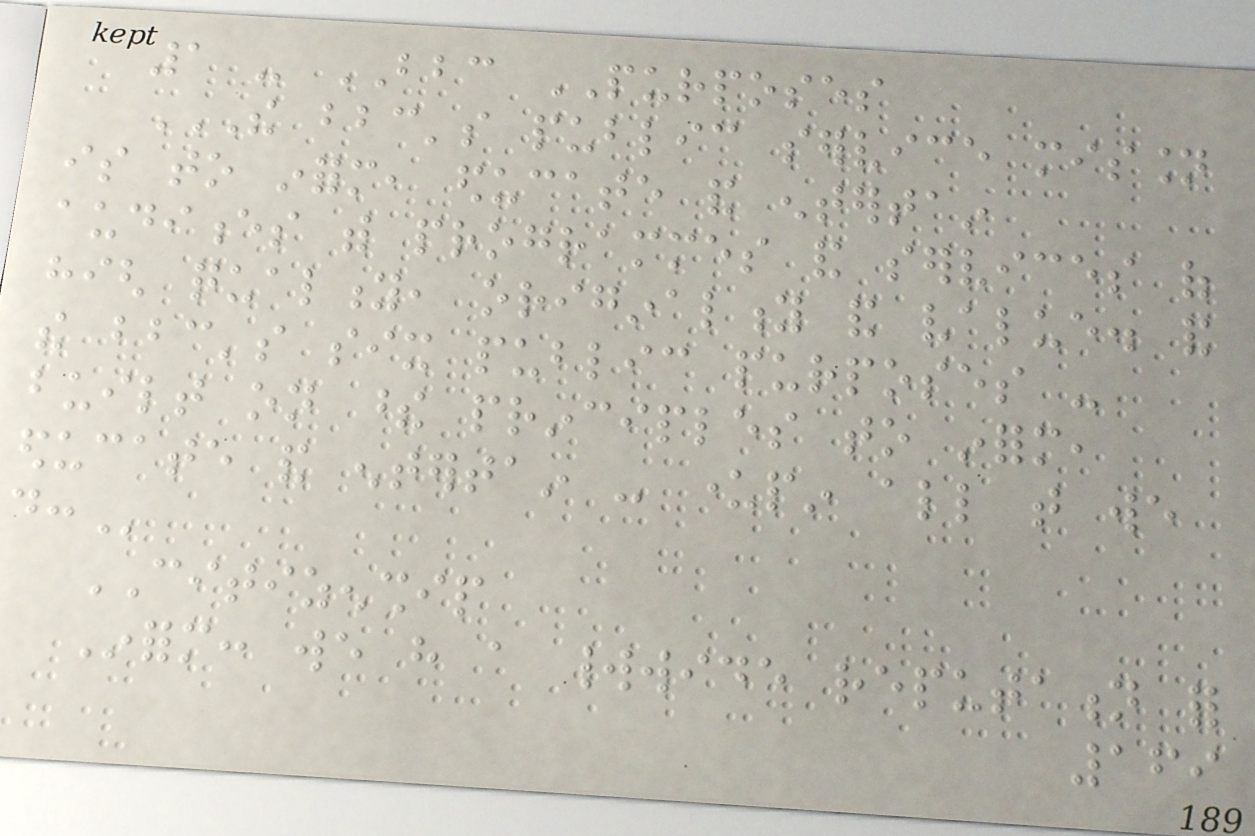1 - BBC PURPOSES
THE BBC'S PUBLIC SERVICE MISSION
IS TO INFORM, EDUCATE AND ENTERTAIN
AUDIENCES WITH PROGRAMMES AND SERVICES OF
HIGH QUALITY, ORIGINALITY AND VALUE. AND
THE BBC'S SIX PUBLIC PURPOSES -
BUILT ON THESE PRINCIPLES TO INFORM,
EDUCATE AND ENTERTAIN - UNDERPIN ALL THAT WE
DO:
CITIZENSHIP
Inform: we have a worldwide reputation for
169
